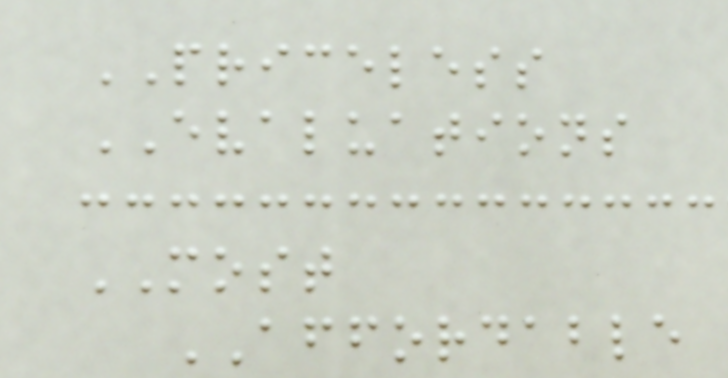PRICELESS
EVALUATIONS
MOST
AFFORDABLE
